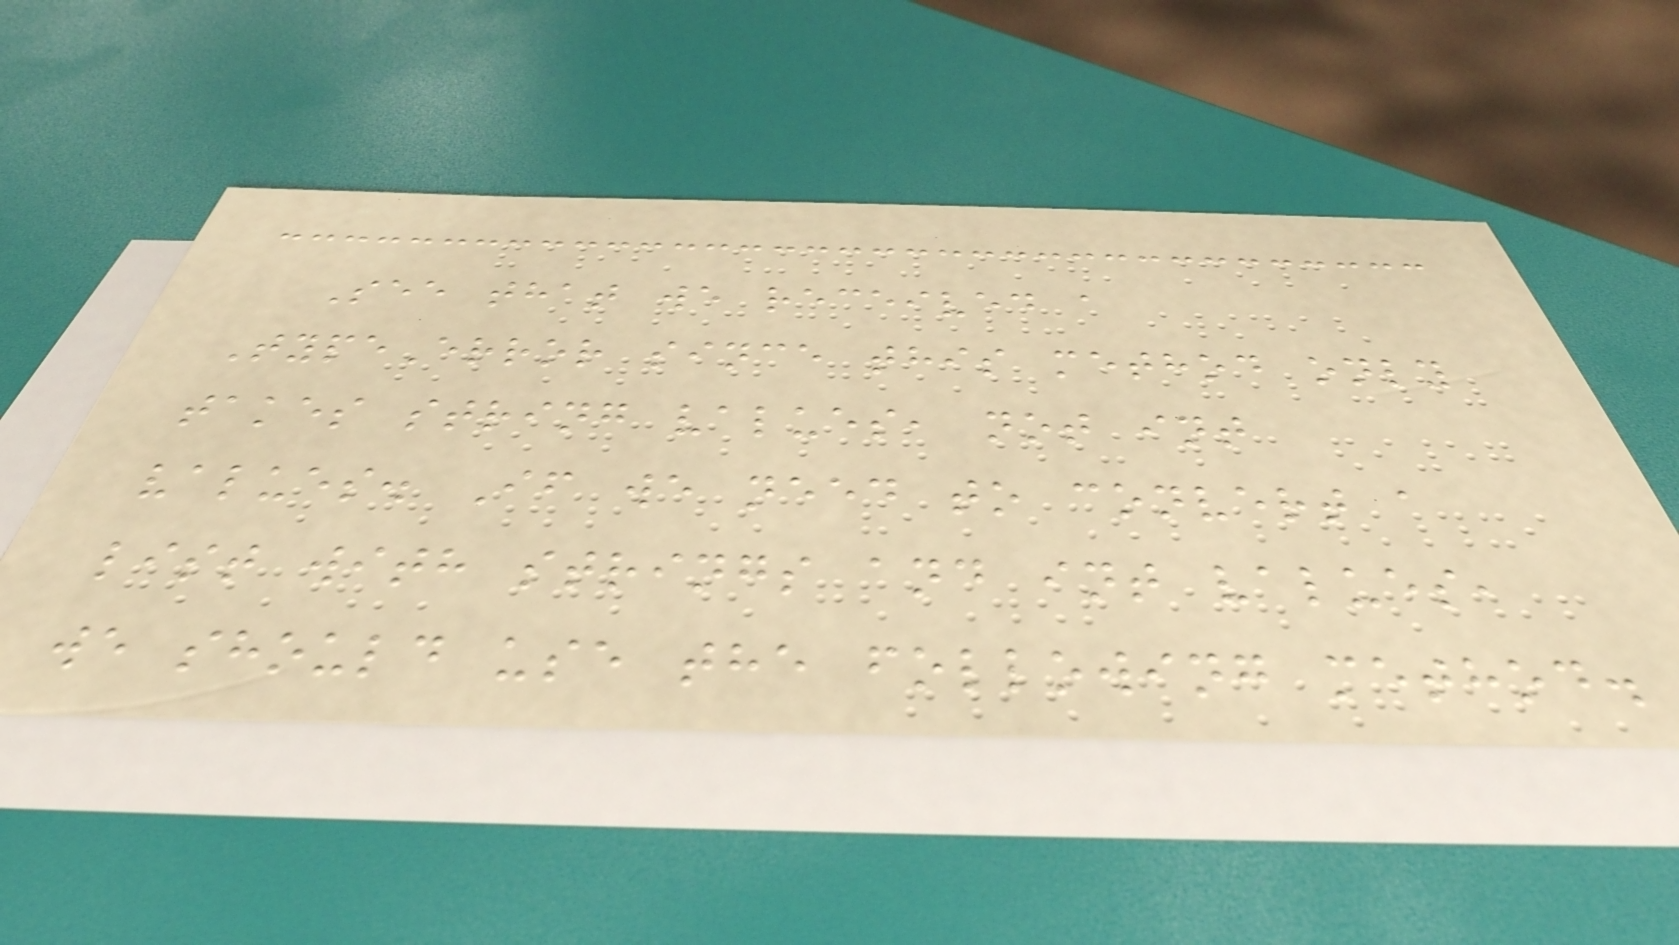See that we received a
TypeError since this method only
takes string values, not int
values. If we need to convert a
list with strings and int values,
we should use the following method.
